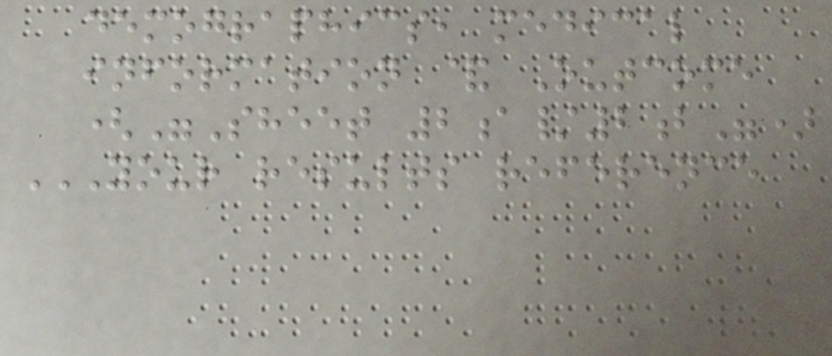demographics, medical
information & Outcome
("Sheet 2a/2b")
YOUR RESULTS REFERENCE
